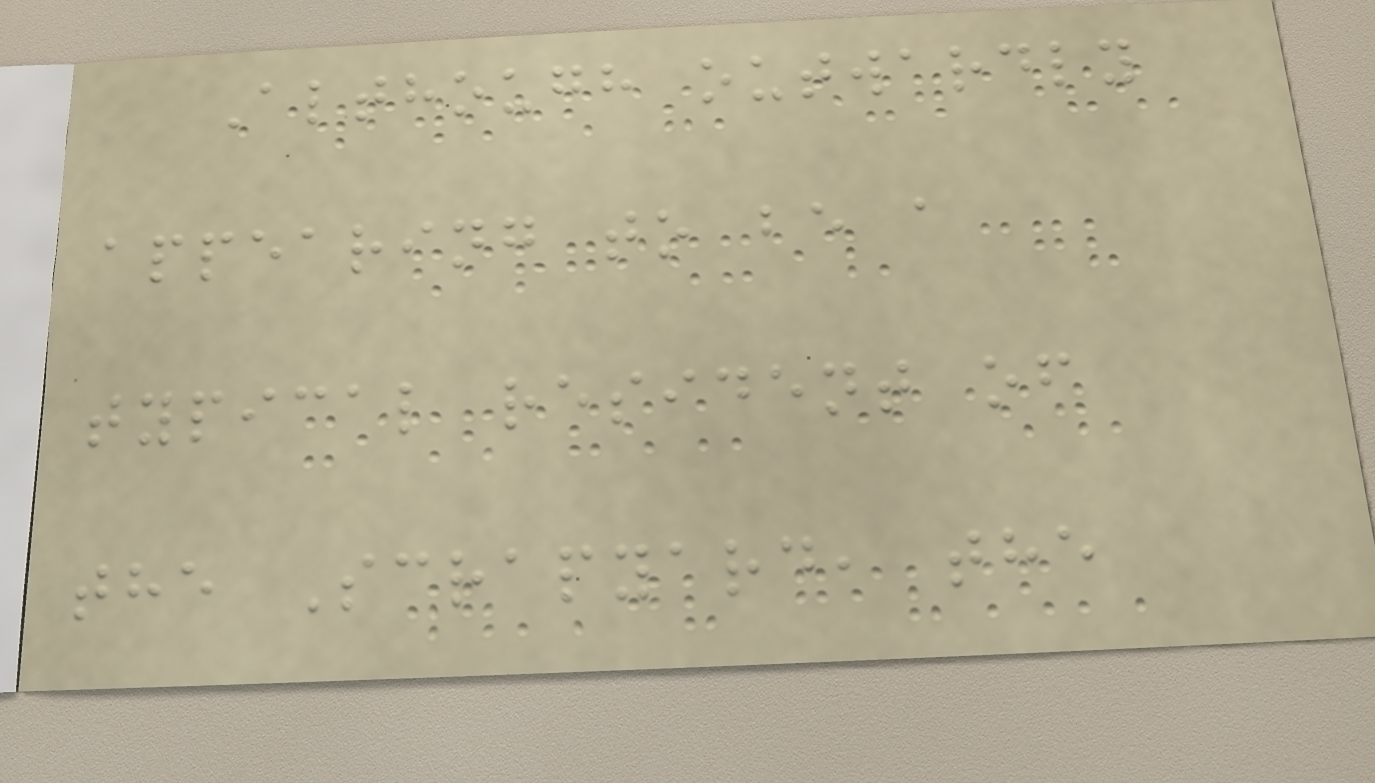Although outwardly
appearing to be a
typical resident of
the Scrapyard, the
